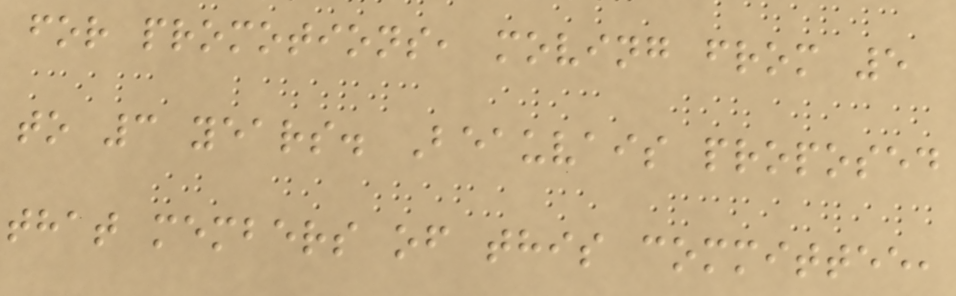for promotions, moving from 5
to 3 years. Beauvais proposed
that members of this committee,
